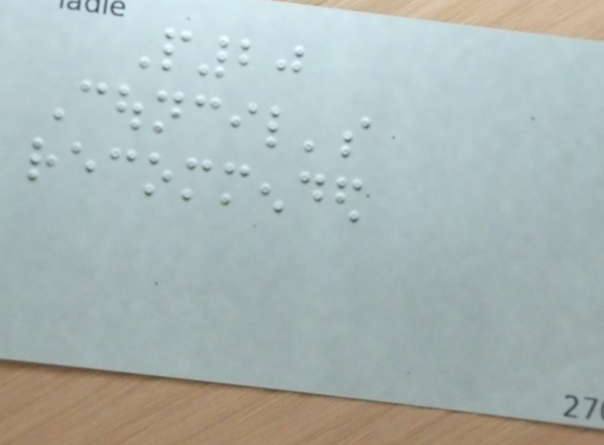P20
Council's
recommended
